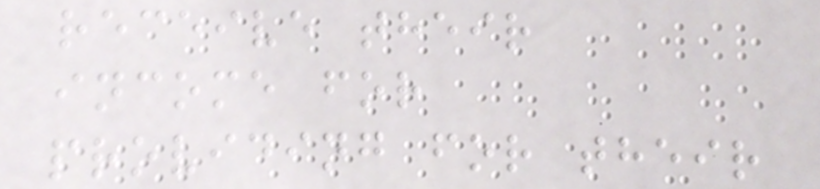receive their
income for
providing for their
